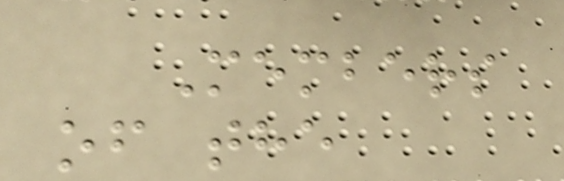Members
of the
